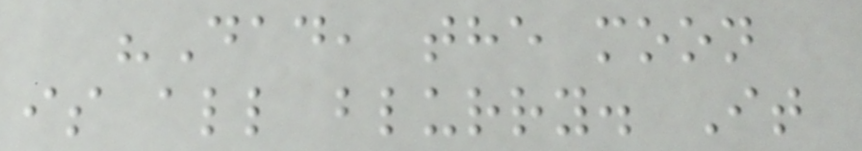"Dad, the moon
is all blurry. It
